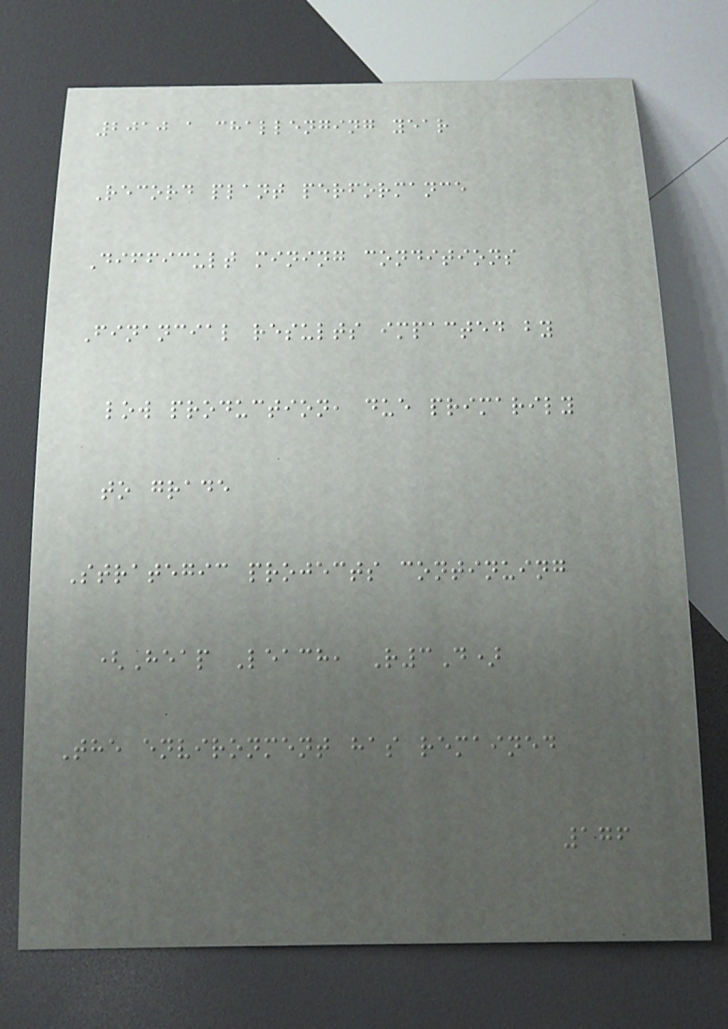2010 a challenging year
Record plant performance
Difficult mining conditions
Financial results impacted by
low production, due primarily
to grade
Strategic projects continuing
(Heap Leach, R3D)
The environment has remained
176
